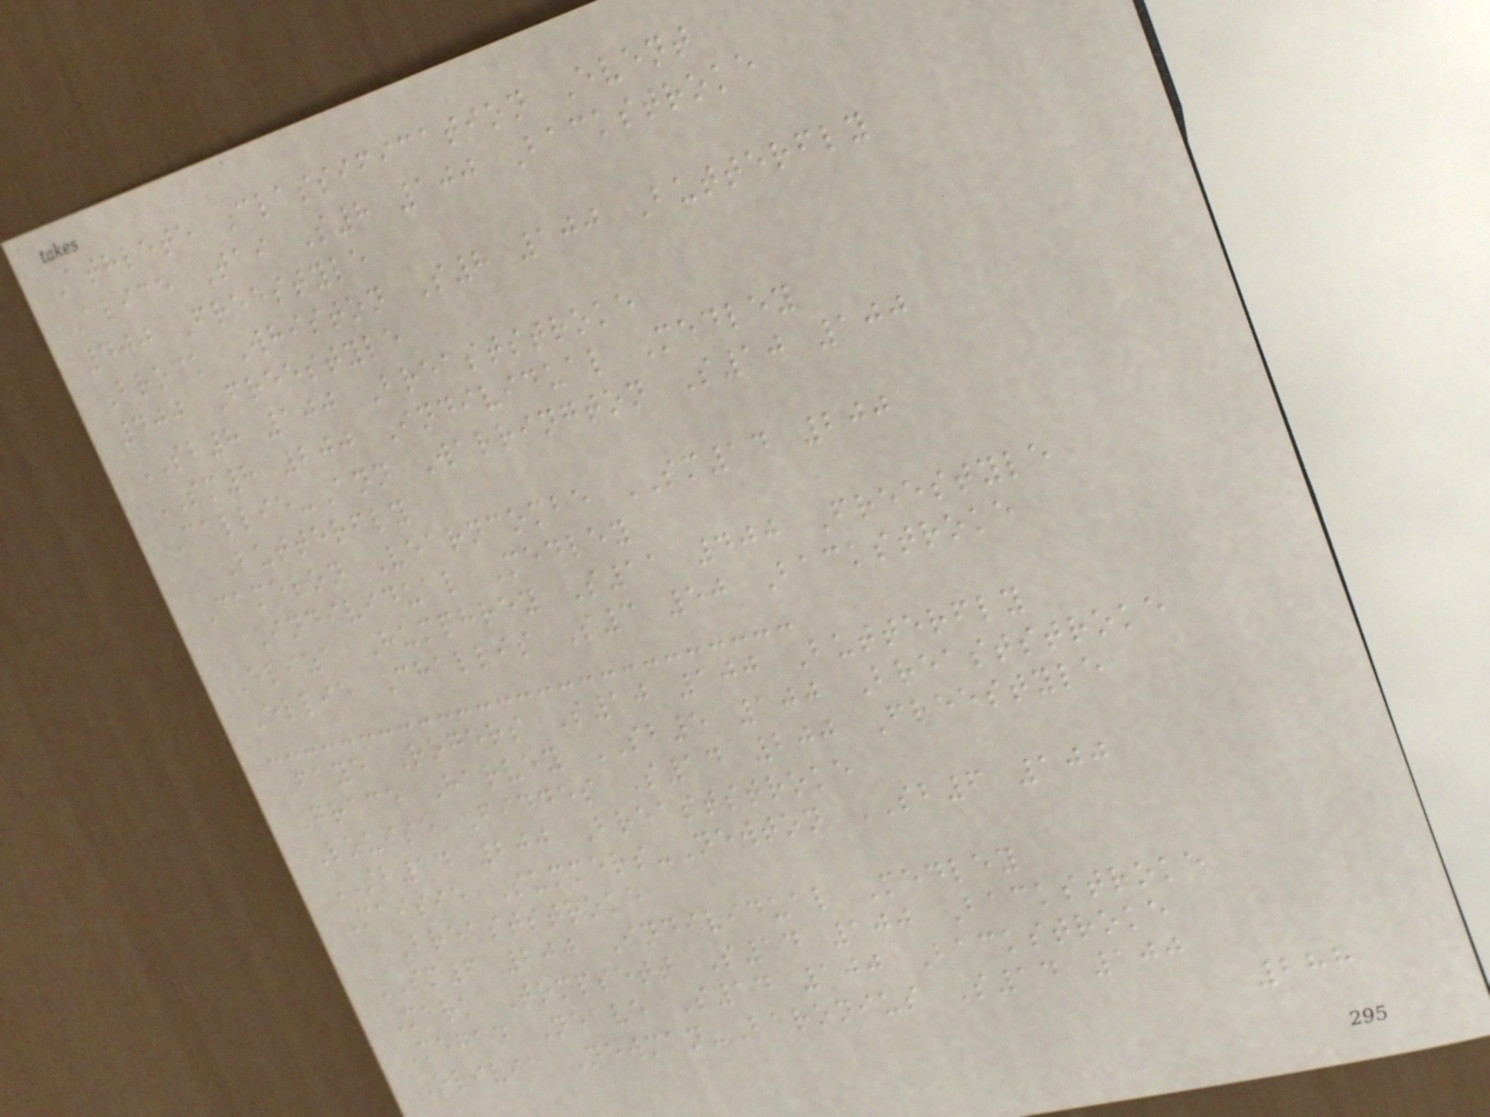Athlete Classification Event
Alice Tai S8 100 Backstroke
400 Freestyle
Brock Whiston S8 100 Butterfly
400 Freestyle
SB8 100 Breaststroke
SM8 200 Individual Medley
Callie-Ann Warrington S10 100
Butterfly
Cameron Vearncombe SM14 200
Individual Medley
Eliza Humphrey S11 400 Freestyle
Ellie Challis S3 50 Backstroke
Faye Rogers S10 100 Butterfly
Grace Harvey SB5 100 Breaststroke
Louise Fiddes S14 200 Freestyle
SB14 200 Breaststroke
Maisie Summers-Newton SB6 100
Breaststroke
SM6 200 Individual Medley
Mark Tompsett S14 100 Backstroke
Megan Neave S14 100 Backstroke
Olivia Newman-Baronius S14 100
288
